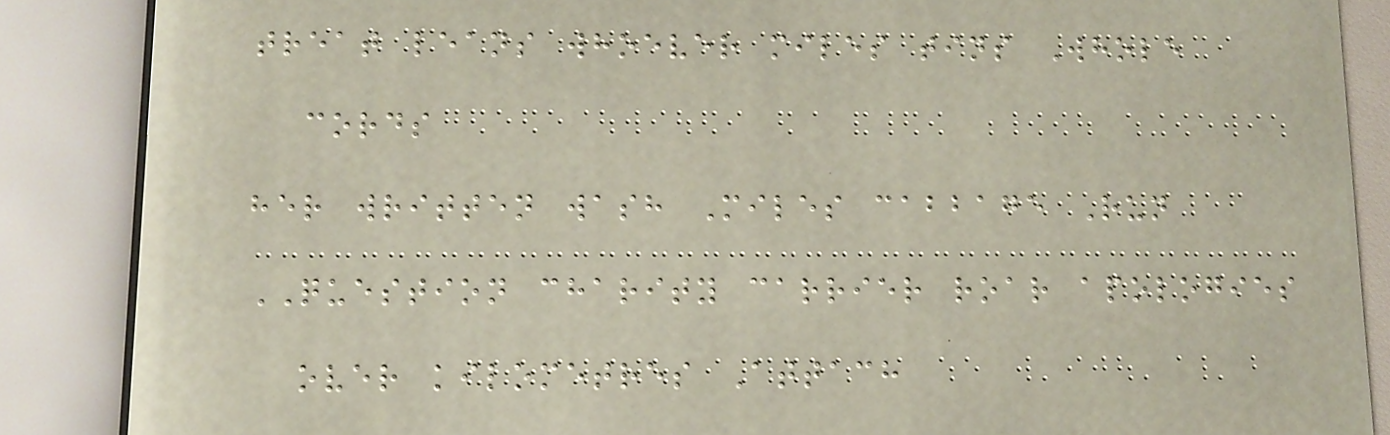treat leans whoever miles tins Whole
cords
her written wash Miles cabbage Run
QUESTION charity carrier roar apologies
over kilometres Attach
